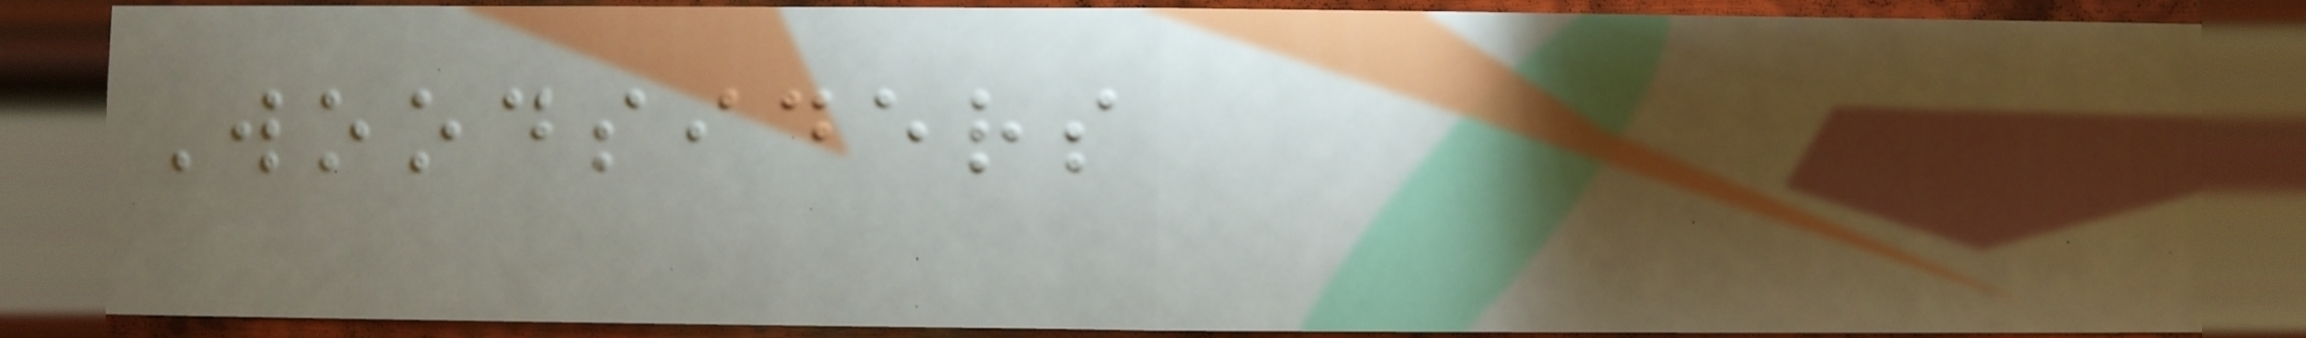Woodsiders
